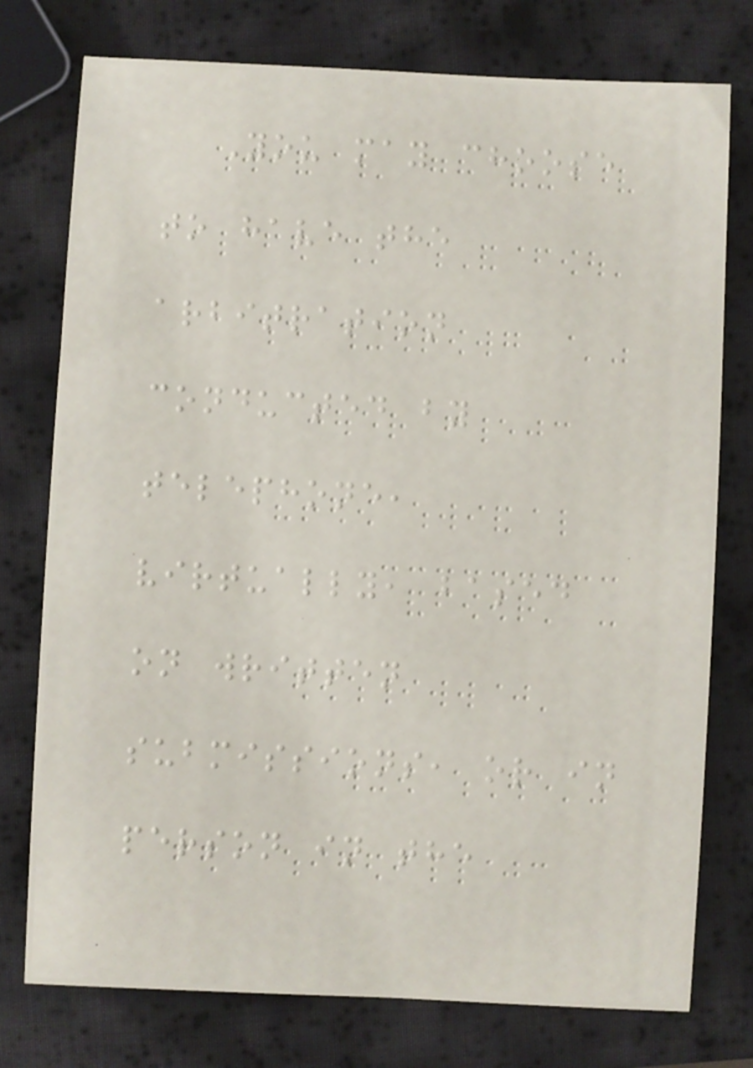You may choose
to have the
arbitration
conducted by
telephone,
virtually, based
on written
submissions, or in
person in the
